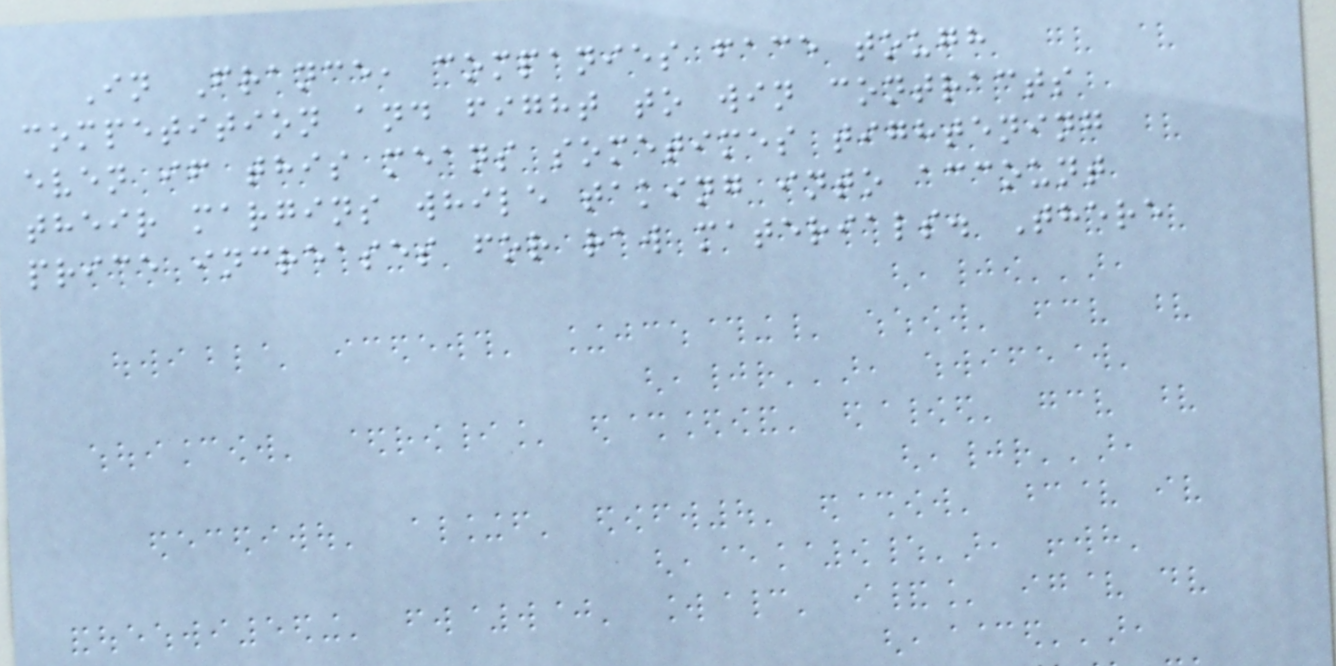In France, companies face tough
competition and fight to win contracts
even if this means sometimes tightening
their margins while taking into account
price increases for raw materials. There
